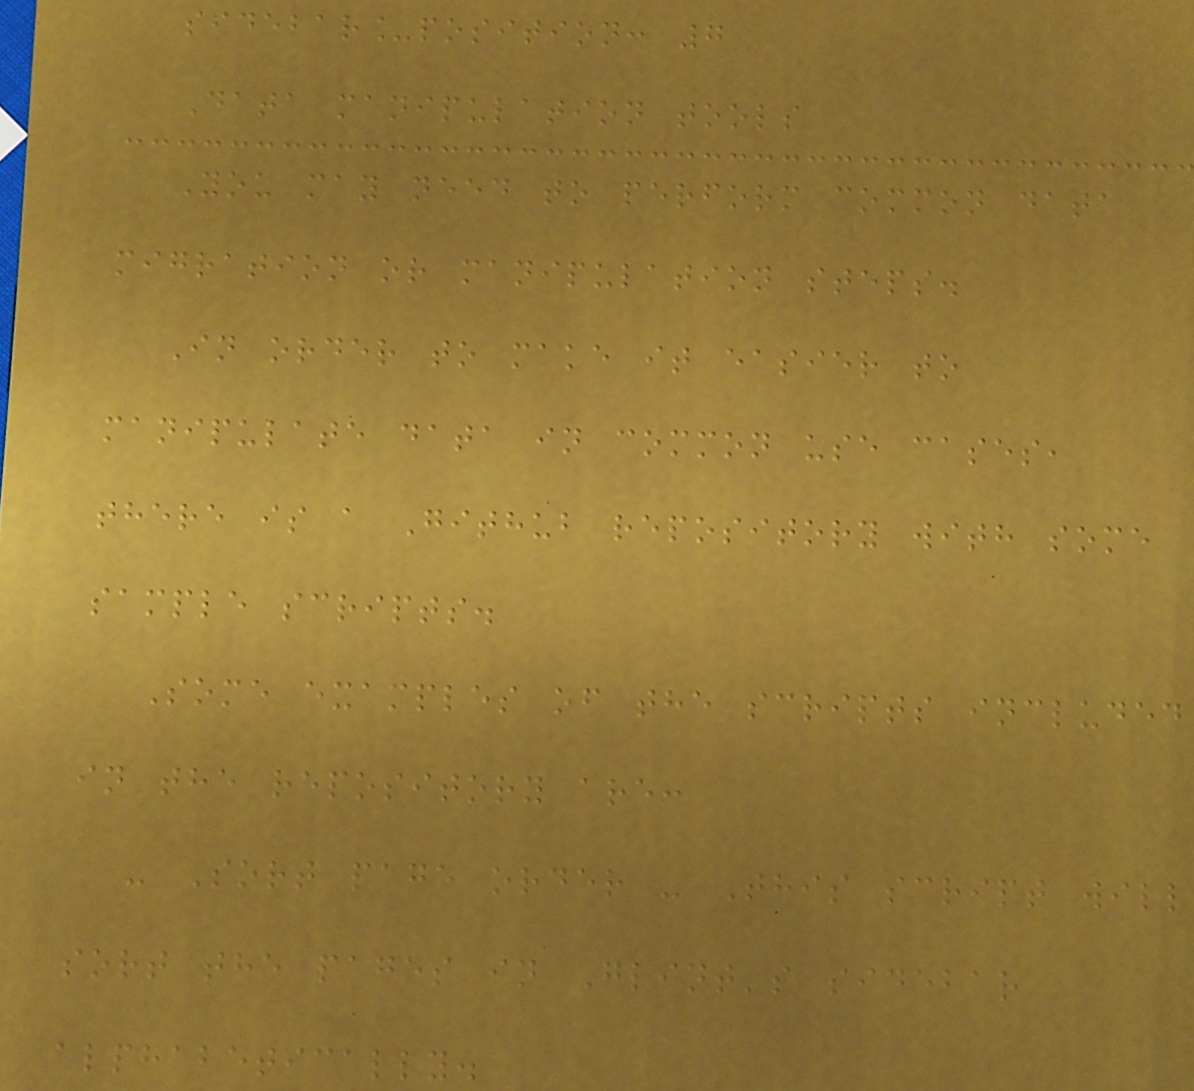sidebar_position: 7
Data manipulation tools
You may need to perform common data
migration or manipulation steps.
In order to make it easier to
manipulate data in common use cases,
there is a Github repository with some
sample scripts.
Some examples of the scripts included
in the repository are:
- Sort page order - This script will
sort the pages in Glint's sidebar
alphabetically.
